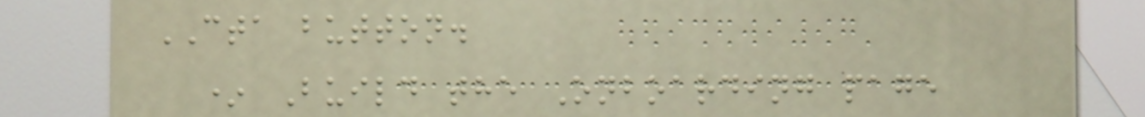CTA button.
* Build the Onboarding page
